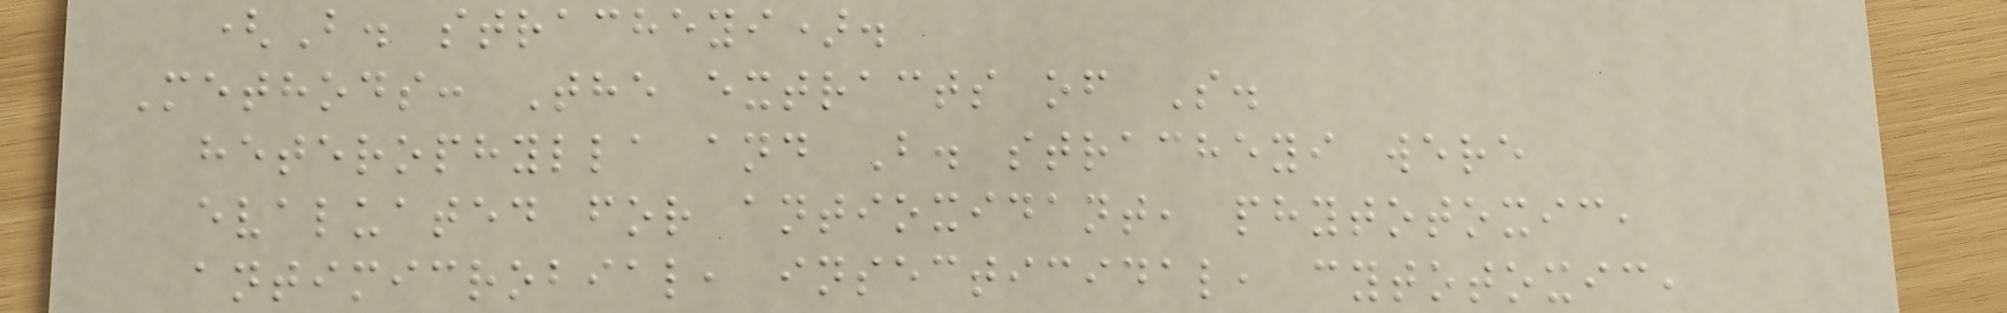(B. stracheyi).
Methods: The extracts of S.
heterophylla and B. stracheyi were
evaluated for antioxidant, phytotoxic,
antimicrobial, insecticidal, cytotoxic,
